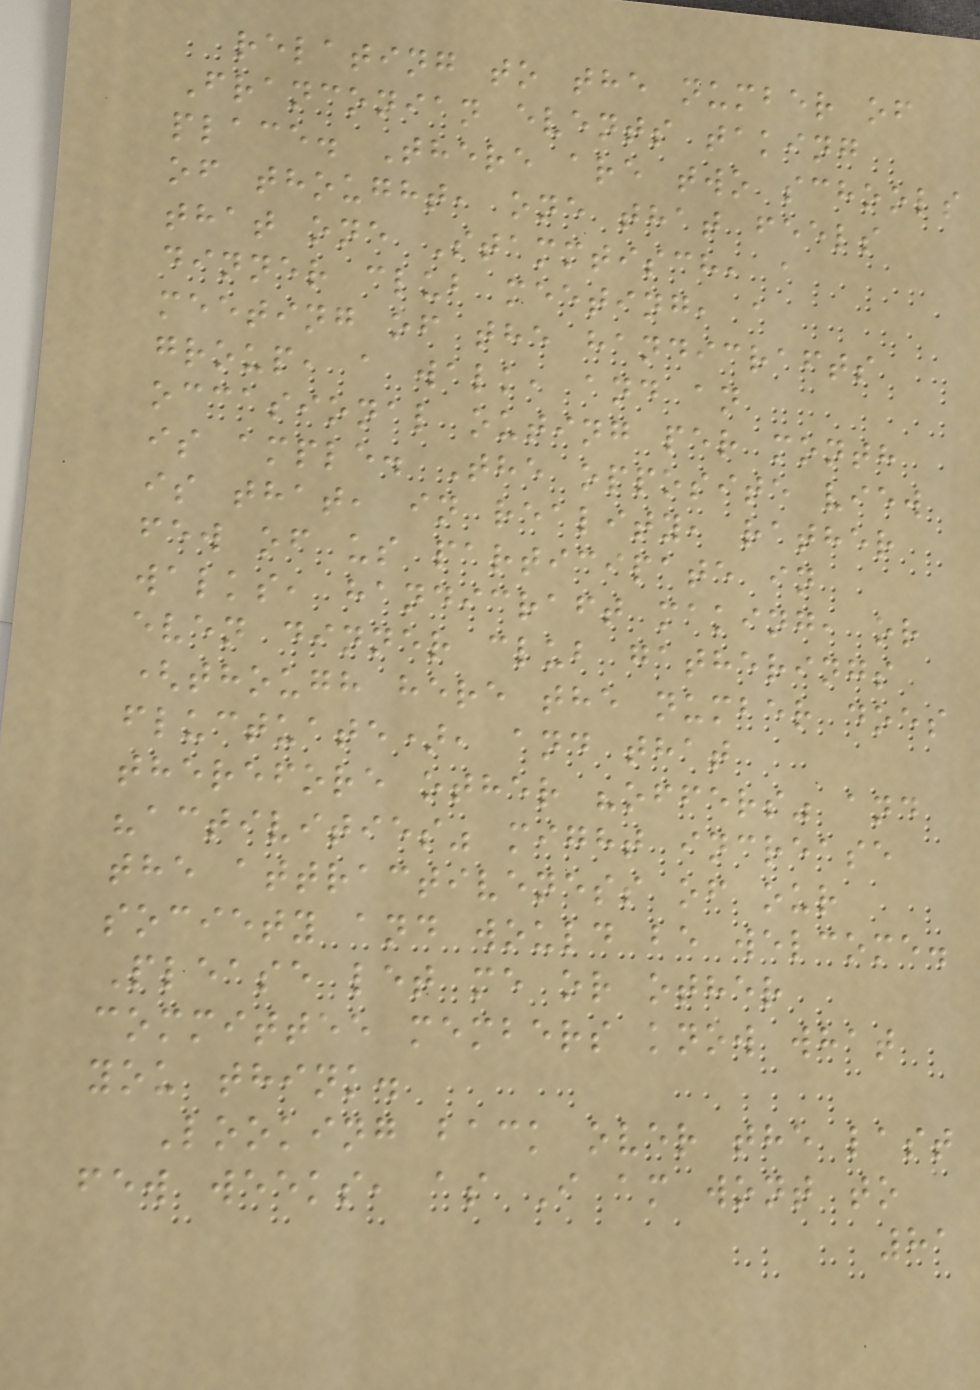relating to the number of
Franconian events taking
place. There are two schools
of thought, one that feels
that one Stammtisch, a
dinner club meeting, a
meeting of the handicrafts
group, a walk, and an
occasional outing per month
is ample. The opposite view
is that, in reality, rather
few of us participate in
walks, handicraft making, or
even dinner club gatherings
(though here the number does
fluctuate), and that
therefore other "offers" and
"activities" might increase
the attractiveness of our
society and would be welcome.
Please let me or other
committee members know what
you think.
Looking back over the last
few weeks, as I am wont to
81
